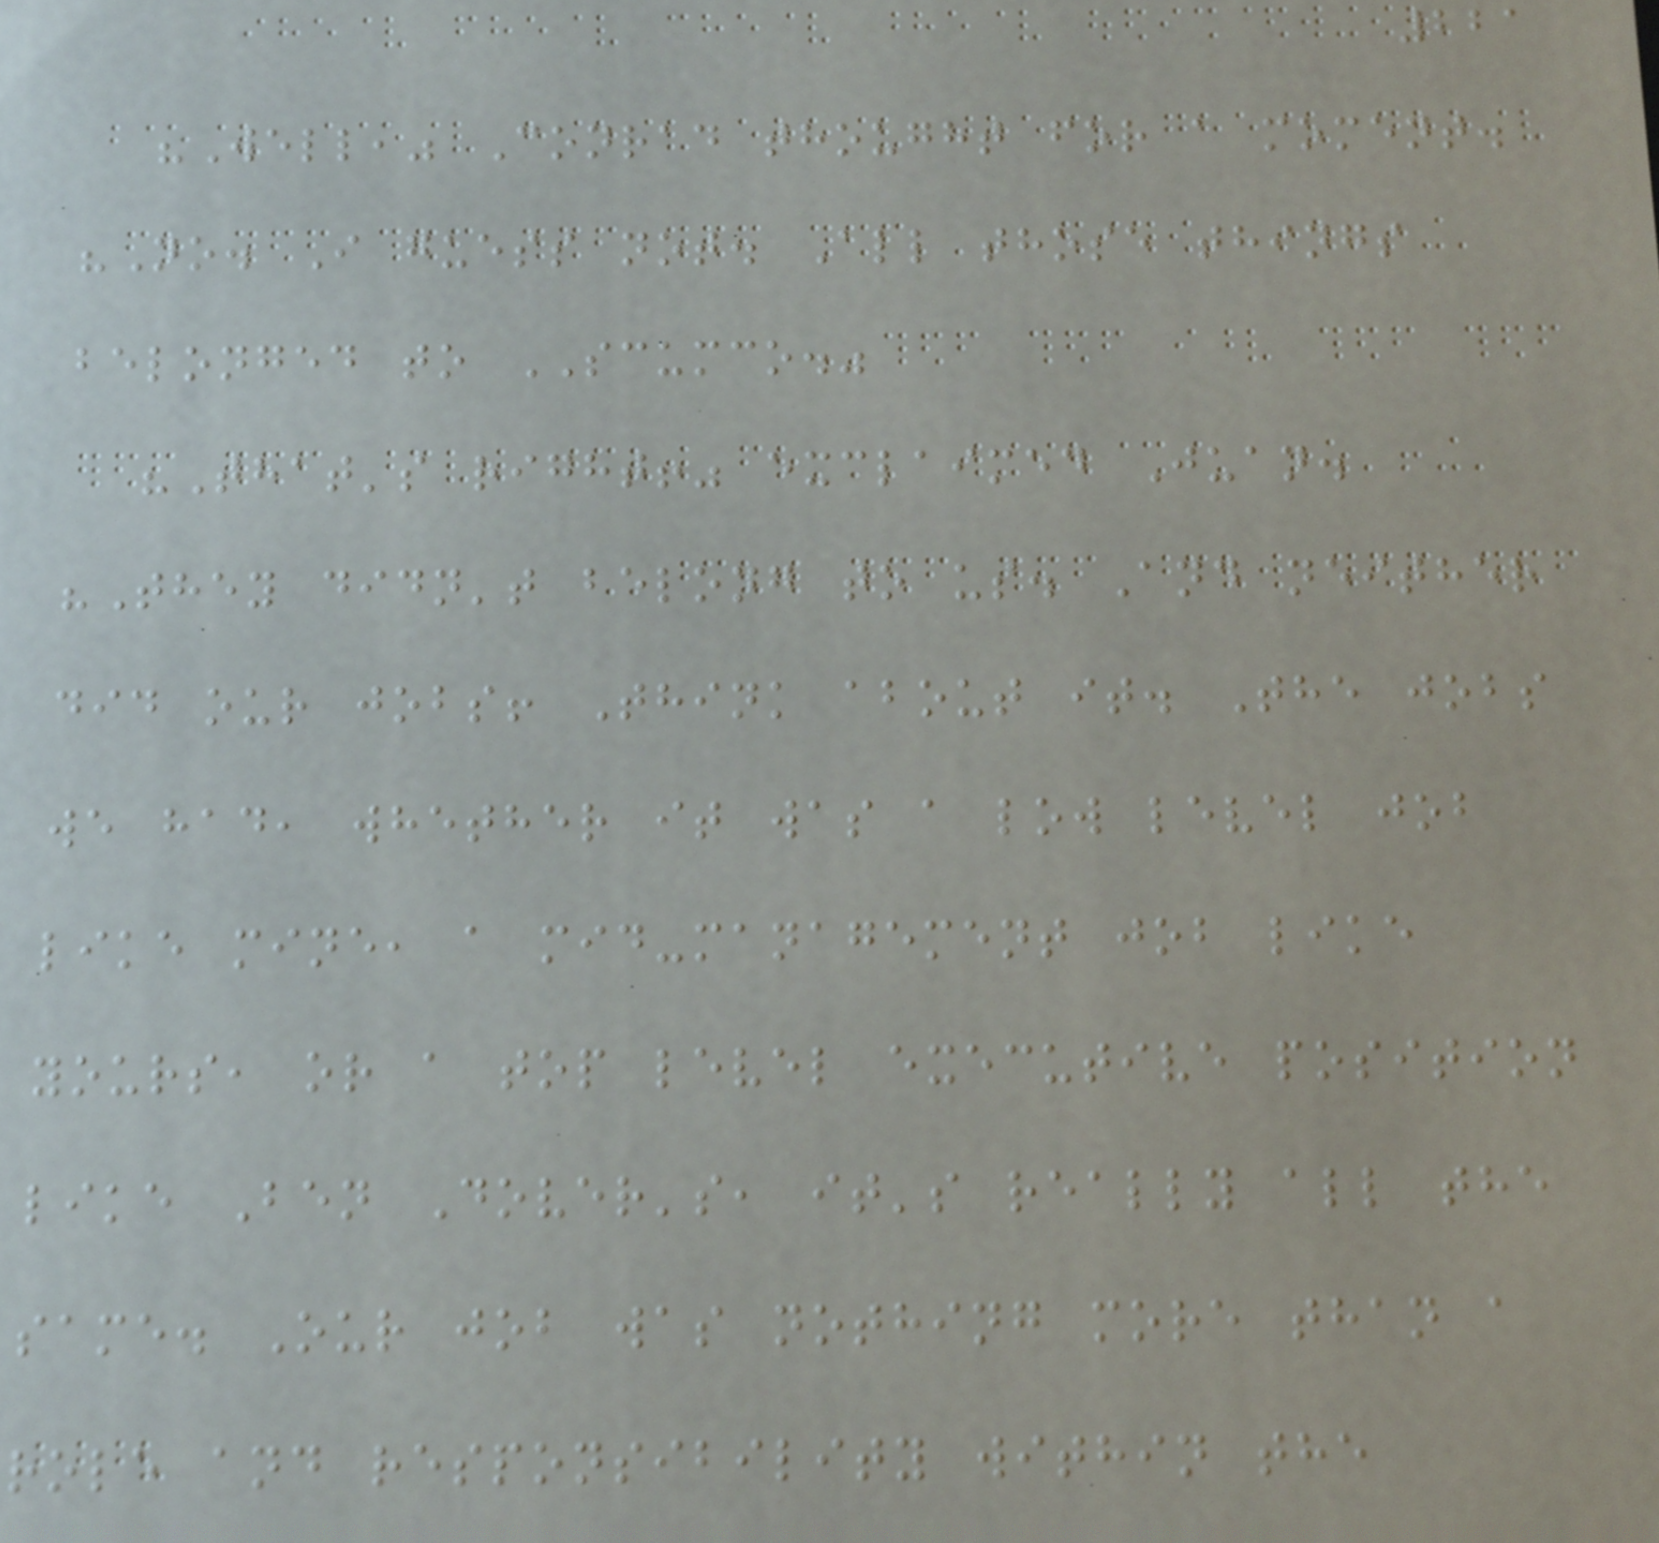221
"Well," Conrad thought for a moment.
"No. I guess not. All those things
belonged to SCUMCO."
"That's right!" exclaimed Juan.
"They didn't belong to us. And neither
did our jobs! Think about it. The jobs
we had, whether it was a low level job
like mine, a mid-management job like
yours, or a top level executive position
like Ben Dover's, it's really all the
same. Our job was nothing more than a
role and responsibility within the
